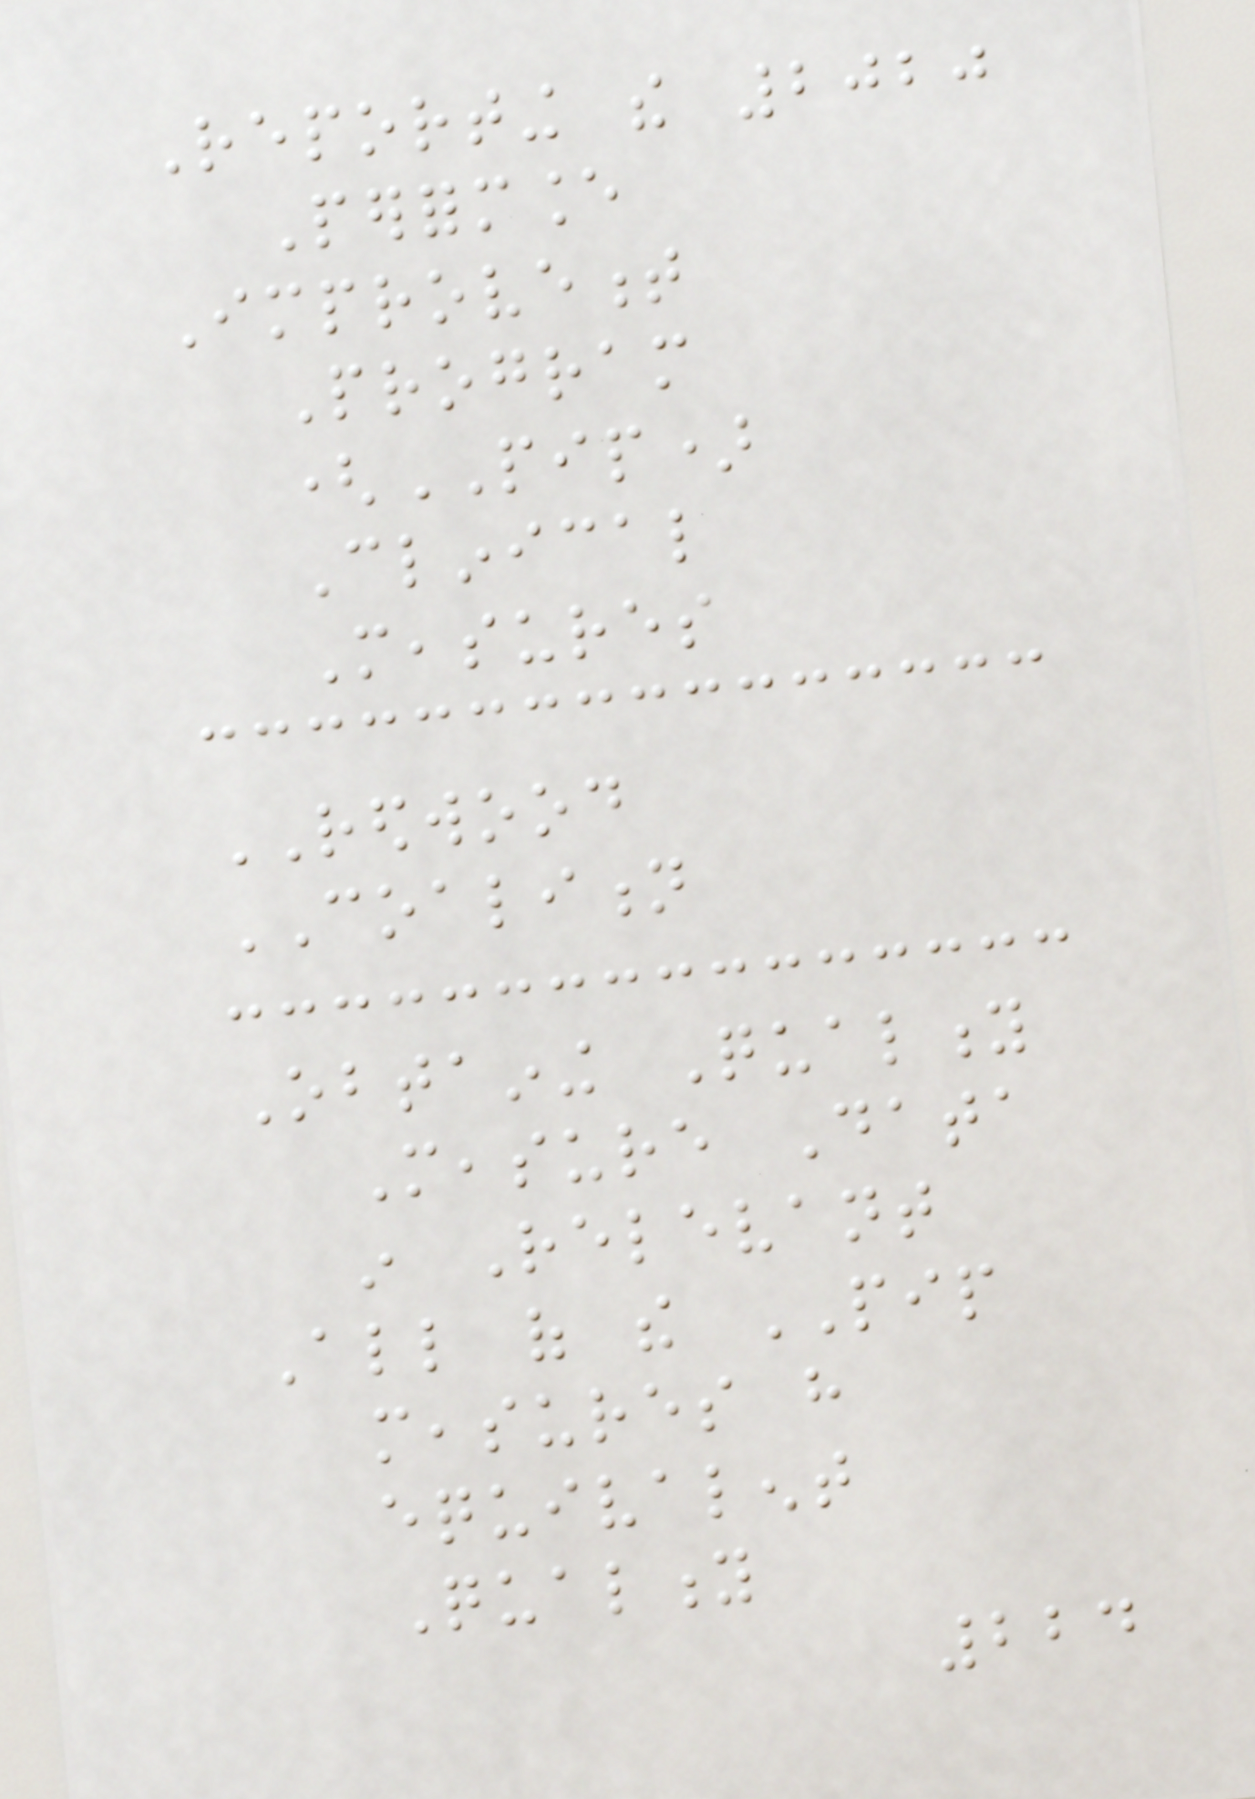Reporting the 2020
Performance
Improvement
Program
(PIP)
Clinical
Measures
REDWOOD
COALITION
Obtaining Quality
Measure Data
in Relevant
All of the PIP
measures have
equivalent
Quality
224
